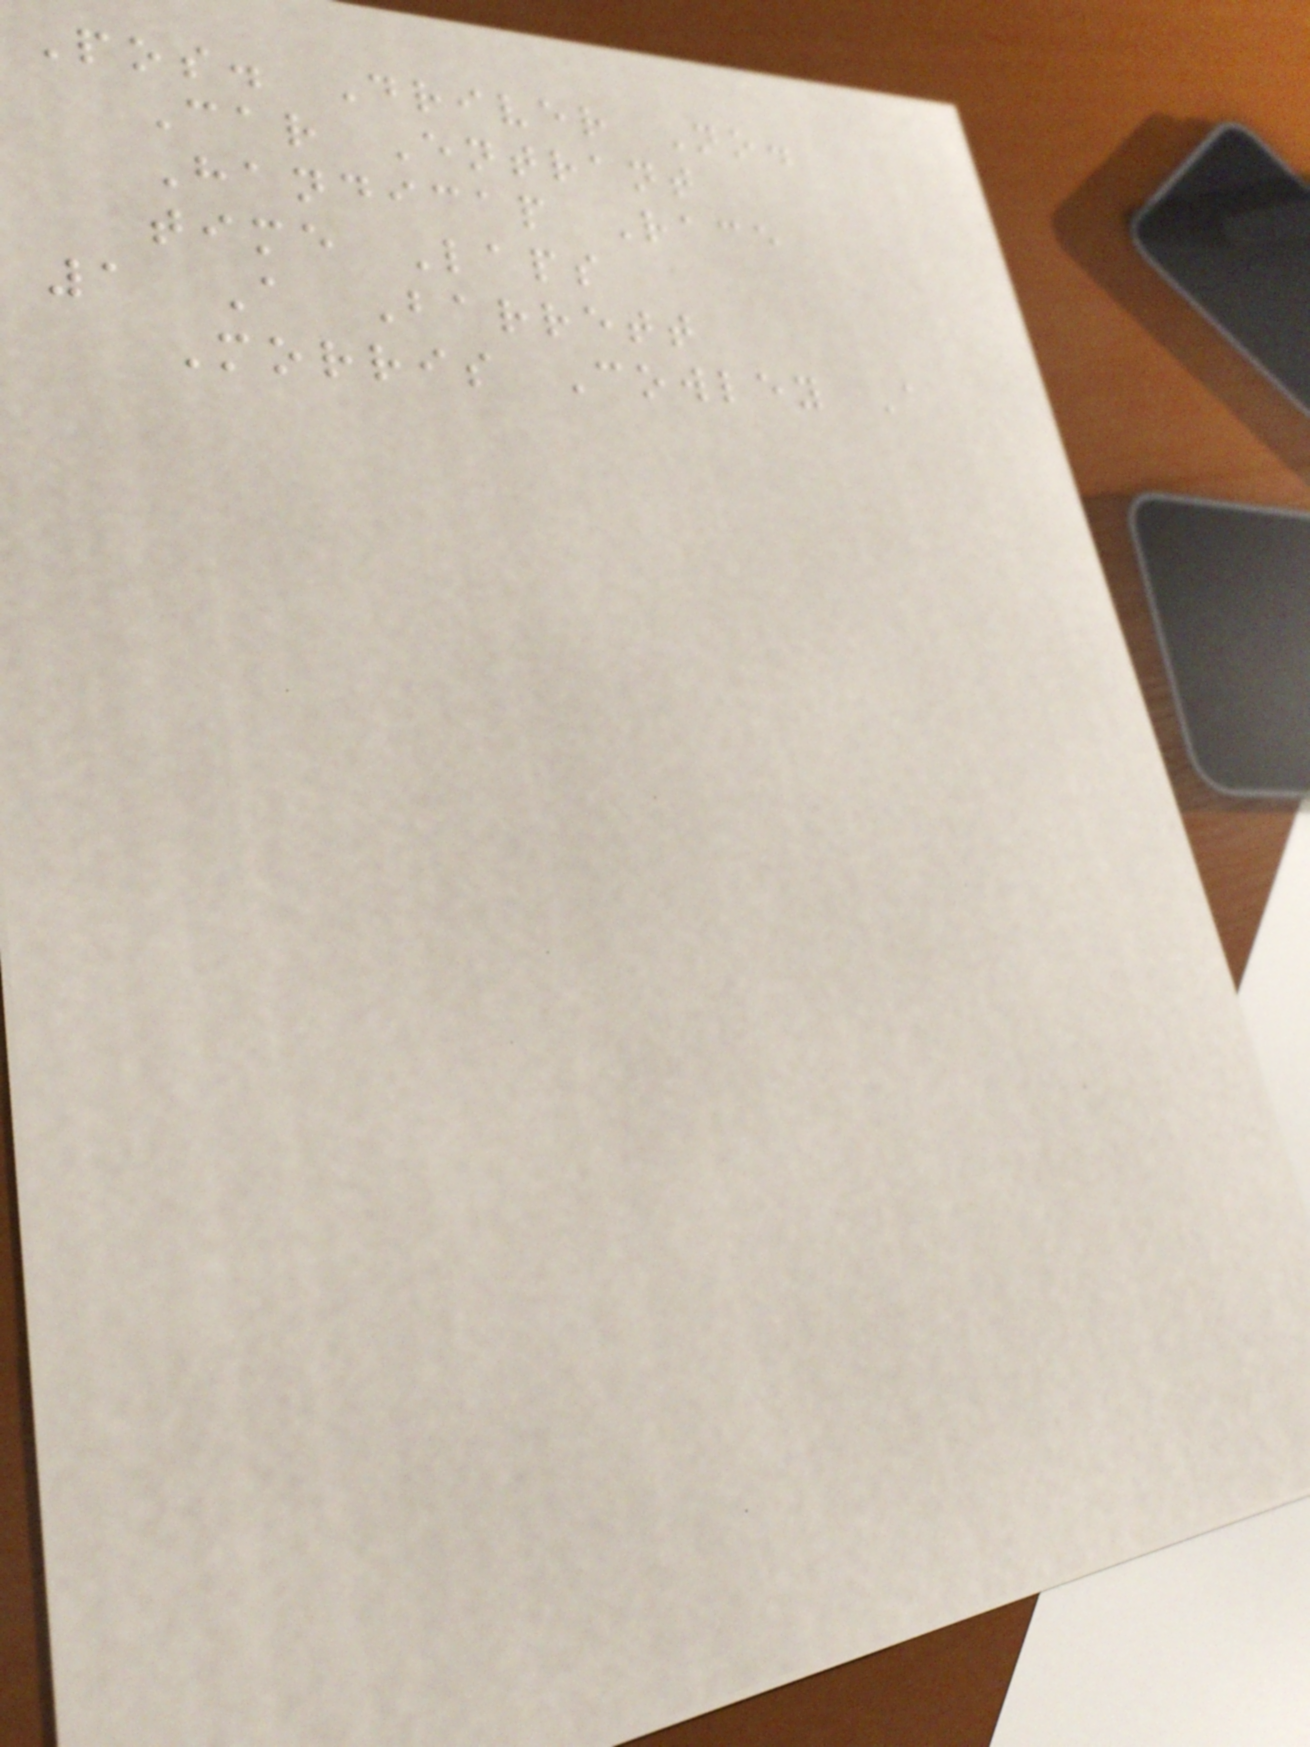Pos. Driver No.
Car Entrant
Handicap Race
time Laps
1 A Barrett
Morris Cowley A
